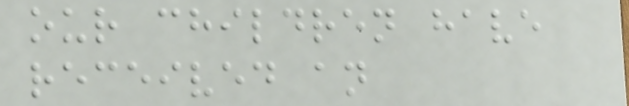our children have
received an
